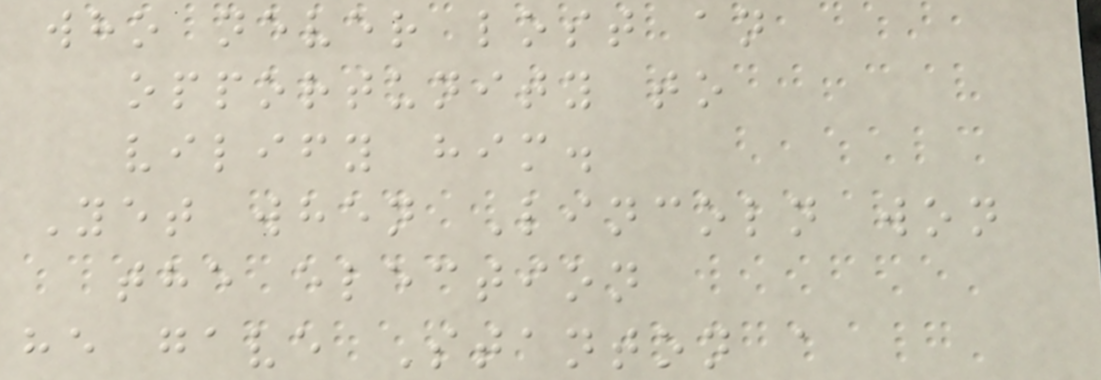who never lost an
opportunity to
vilify him.
Yet when Lincoln won
the election
he gave Stanton a
